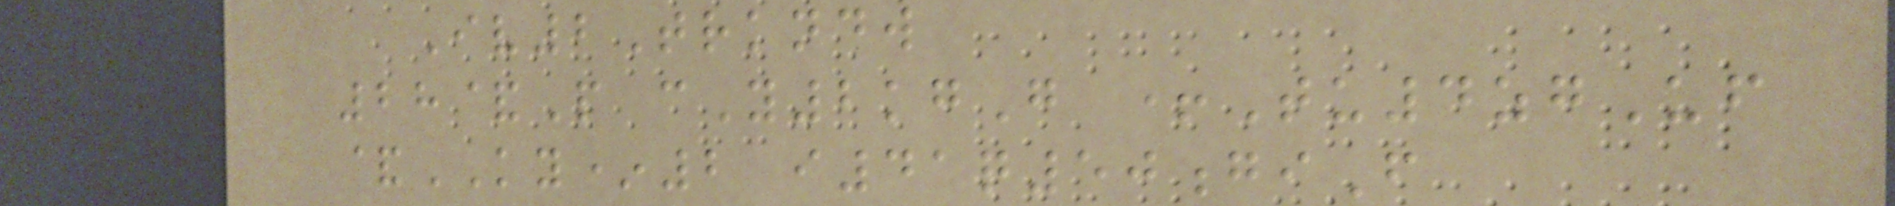Iv2Trkndw
28&P cY2kgG +Tu4zgUf
&KY*2 i41q50giF
